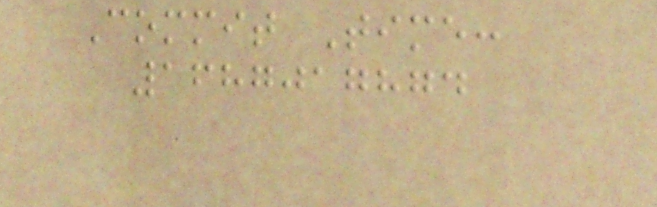Commit Time:
1687017874
